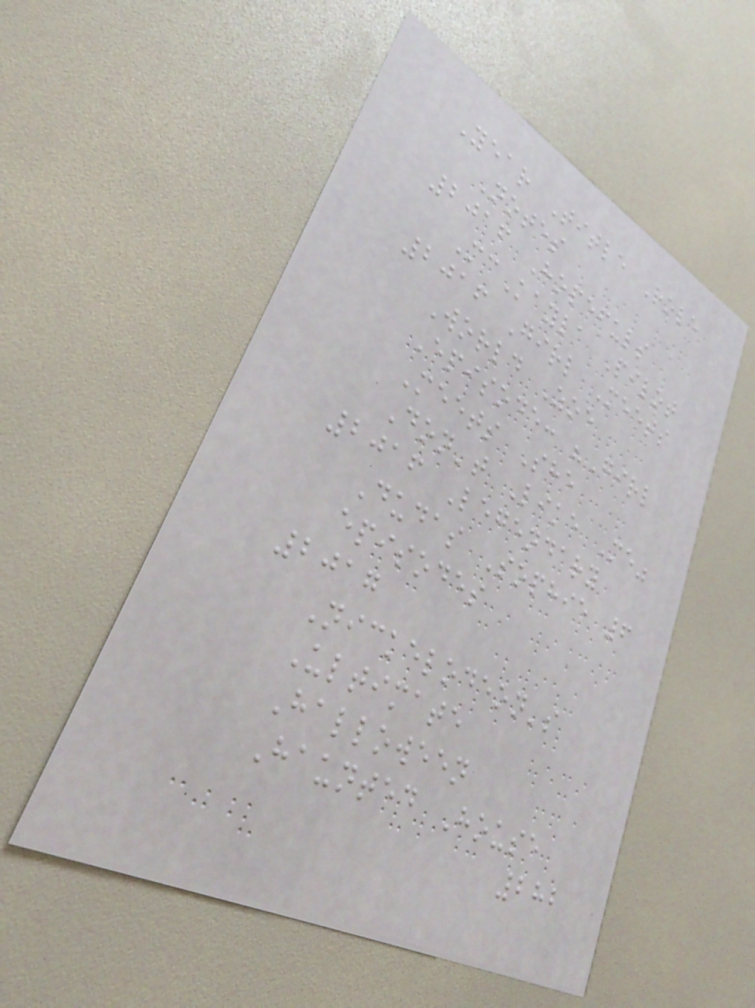Year Title Role
Notes
2016 Hopefuls
McKayla Pilot
2016 Girl Meets
World Zoe
Episode: "Girl
Meets She
Don't Like Me"
2016 Legendary
Dudas Sophie 6
episodes
2017
Nickelodeon's
Ultimate
Halloween
Haunted House
282
